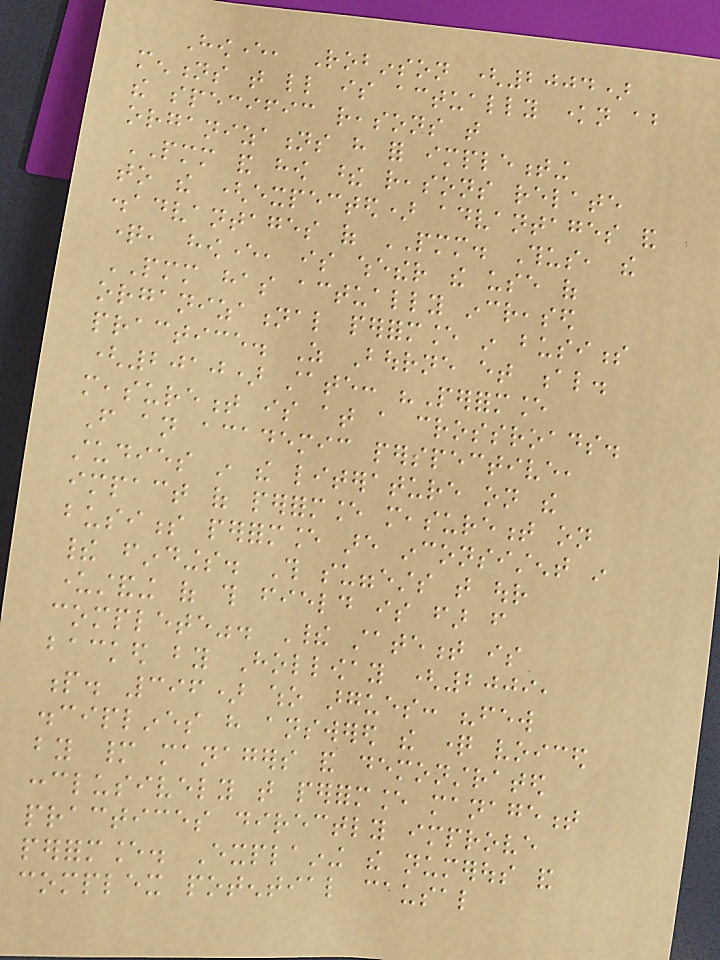However, Robinson (2004)
mentions that little is actually known about
the specific reasons that
organizations have for implementing
PMM and how these reasons relate
to the (expected) advantages and
disadvantages of PMM. Thus, the
question, however, is whether the use of
PMM has actually increased
organizational performance in business
practice. As Bourne et al.
(2010) state: "Performance
measurement is at a crossroads.
From an academic perspective,
studies in the literature on the
impact of performance measurement on
business performance are inconsistent in
their findings. This suggests that our
understanding of this field is far from
complete". Their statement is
backed by Holloway (2009,
p. 396) who argues: "few
disciplines have answered the question voiced
by many managers and demonstrated
conclusively that performance management
practices directly improve
performance. Explaining the numerous and
complex potential causal
